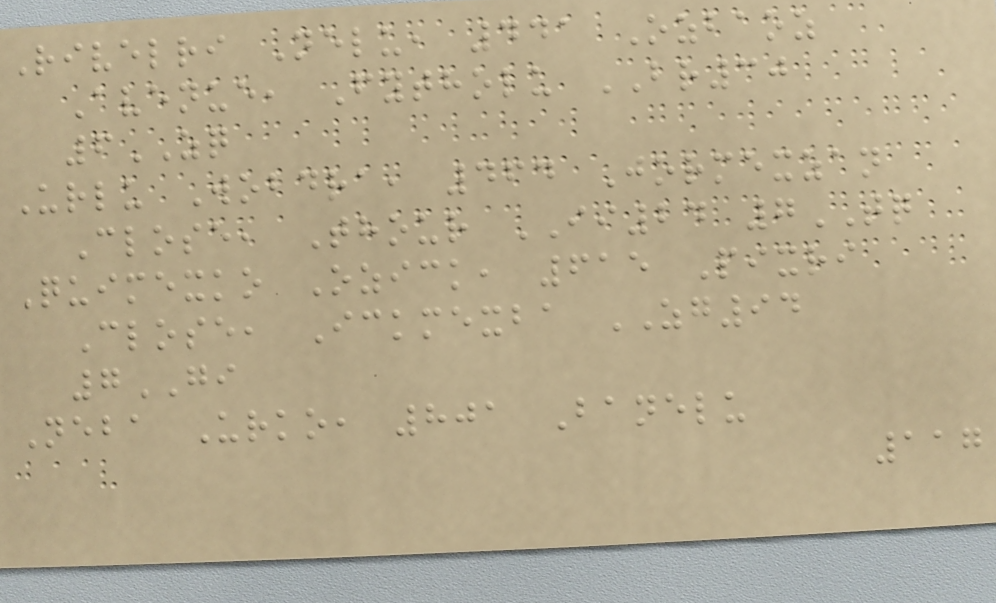Rivelri Nelu, 441 Ozbaoz
Avenue, Fytholu BR30
6ZQ
Urlu Wobdra, 464 Jormexzan
Close, Thour II24 7TQ
Quimexko Ozick, 615 Pixri
Close, Ickmexba ZG94
7GI
Neba Urko, 801 Banelu
117
